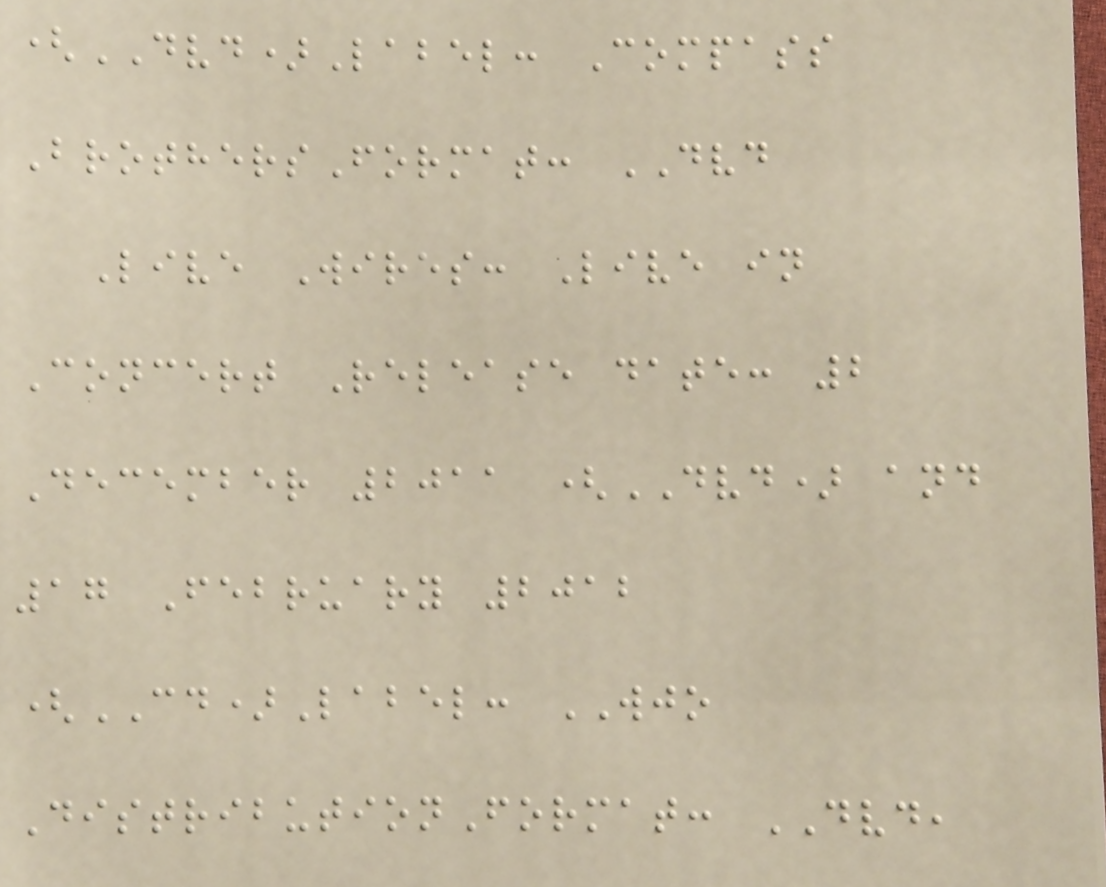(DVD)Label: Compass
BrothersFormat: DVD
Live Wires: Live in
Concert Release date: 2
December 2011 (DVD) and
17 February 2012
(CD)Label: WJO
DistributionFormat: DVD,
